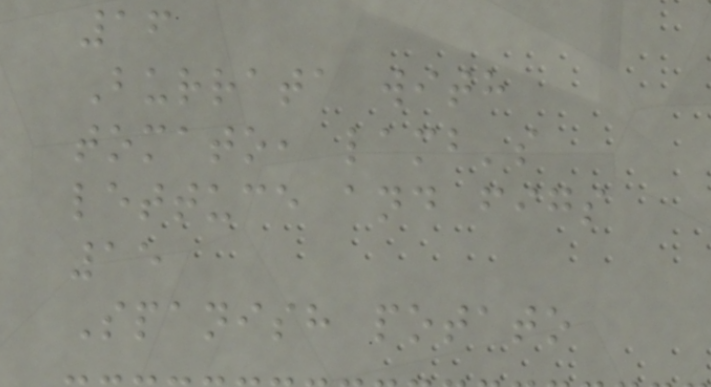16
Burrata with
tomato, lamb's
lettuce and figs
15
Spanish potato
